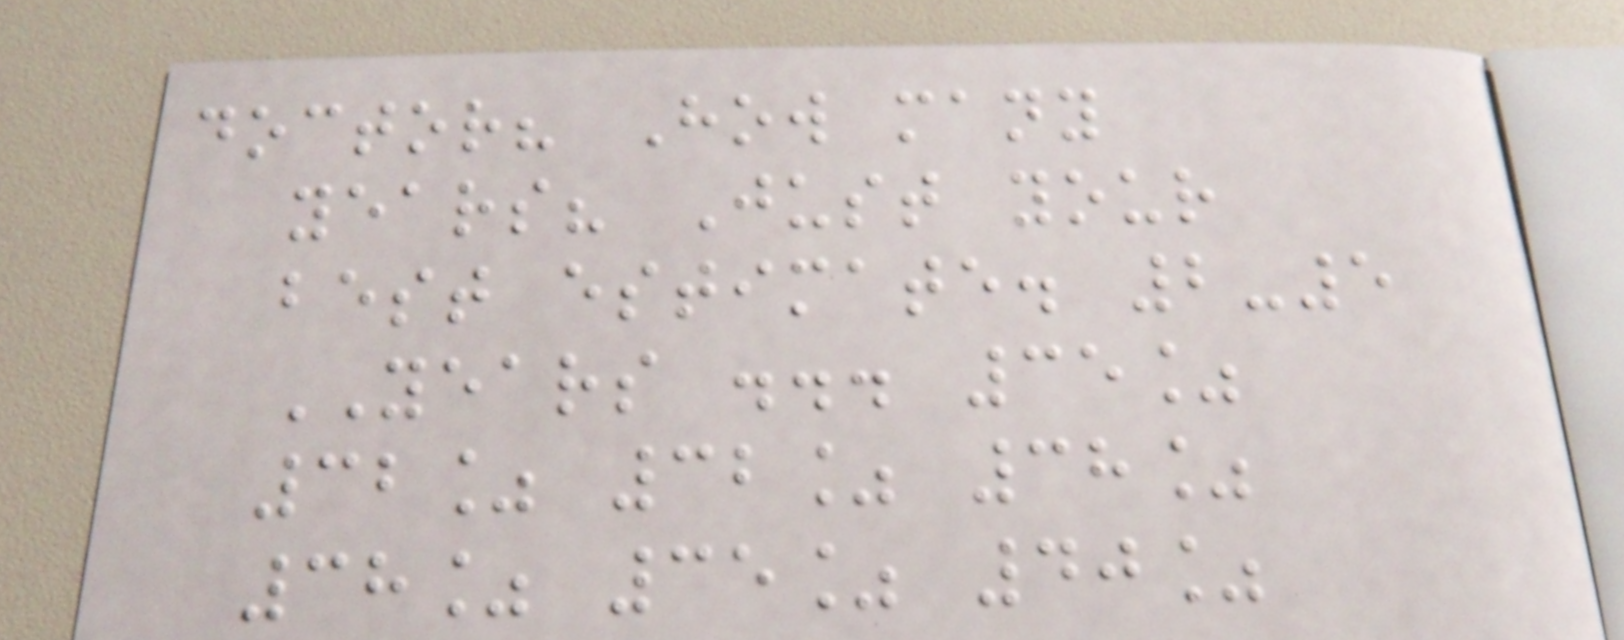doctor? How many
years? Just your
best estimate. 2-5
YEARS ... 35%
32% 32% 38%
38% 35% 40%
